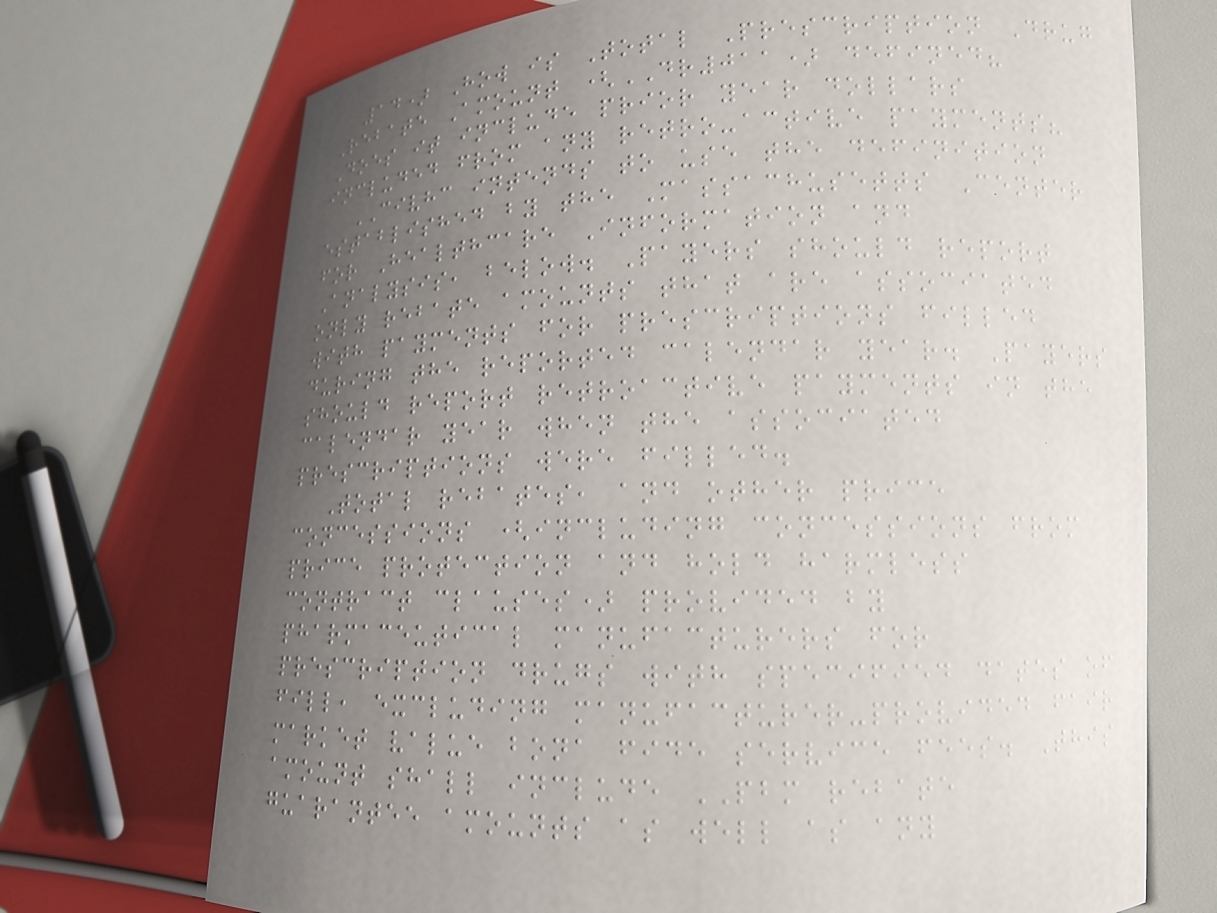14) How is Total Prescription Drug
Rebate Amount (DR011) defined?
Does it include prior year dollars
included from any retro-active payments?
CIVHC intends to use the definition
established by the Massachusetts Center
for Healthcare Information and
Analysis, below. Payers should report
only rebate amounts that are associated
with payments for prescriptions filled
during the reported calendar year. Payers
should report retroactive payments in the
calendar year when the associated
prescriptions were filled.
Total rebates, and other price
concessions (including concessions from
price protection and hold harmless
contract clauses) provided by
pharmaceutical manufacturers for
prescription drugs with specified dates of
fill, excluding manufacturer-provided fair
market value bona fide service fees. This
amount shall include PBM rebate
guarantee amounts as well as any
